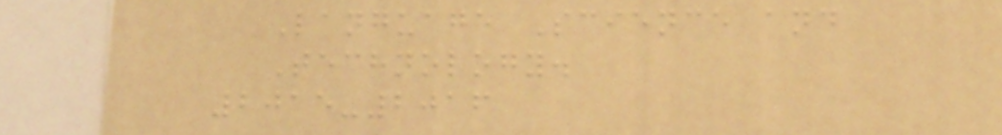Language Science and
Technology.
2015-2016
